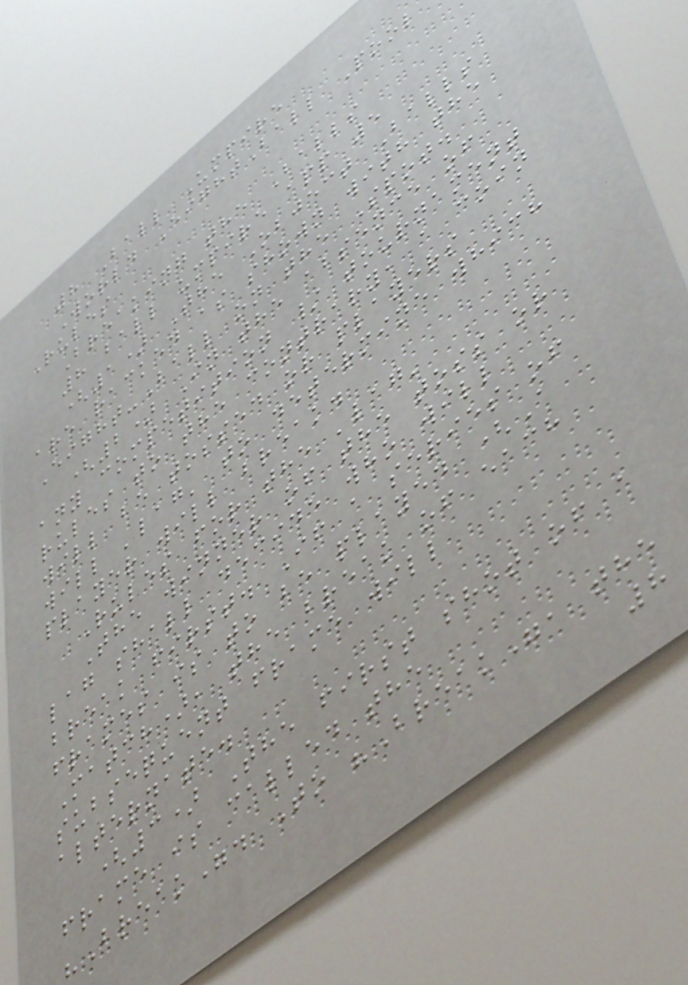8 Ball Umpire
World EightBall Pool
Rules
Breaking the Balls
8 ball umpire app 5
(1) The Object Balls
are racked as shown with the
Eight-Ball on the Spot.
(2) In the absence of
any competition / tournament
rules to the contrary, a coin
will be tossed or players
will 'lag' to determine which
player will break.
Rules for the 'lag'
The winner of the toss or
lag shall decide who will
break first. If a series of
frames is to be played (A
Match), the break of each
subsequent frame will
alternate.
(3) The first shot of a
frame is called the
"Break". To "Break", the
8
